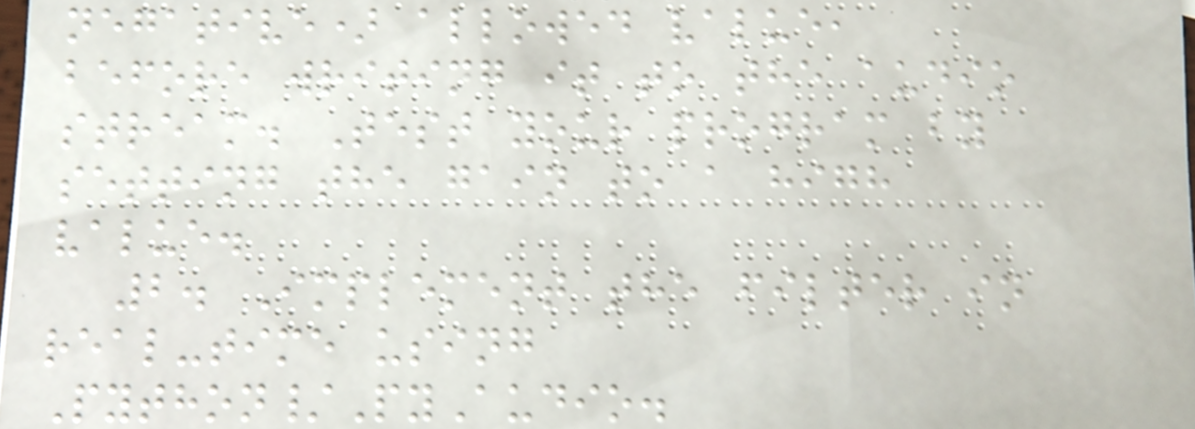negative) allowed value,
before writing it to the audio
stream. Test your program by
setting the gain to a high
value.
2. Implement the filter in
real-time using
Python/PyAudio.
